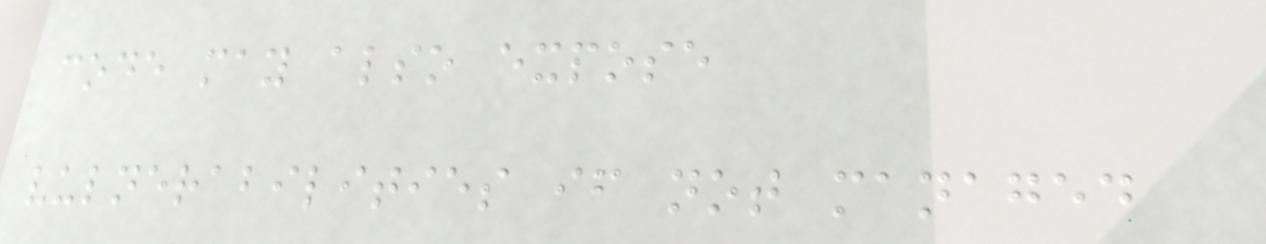code may also expose
vulnerabilities if not managed
